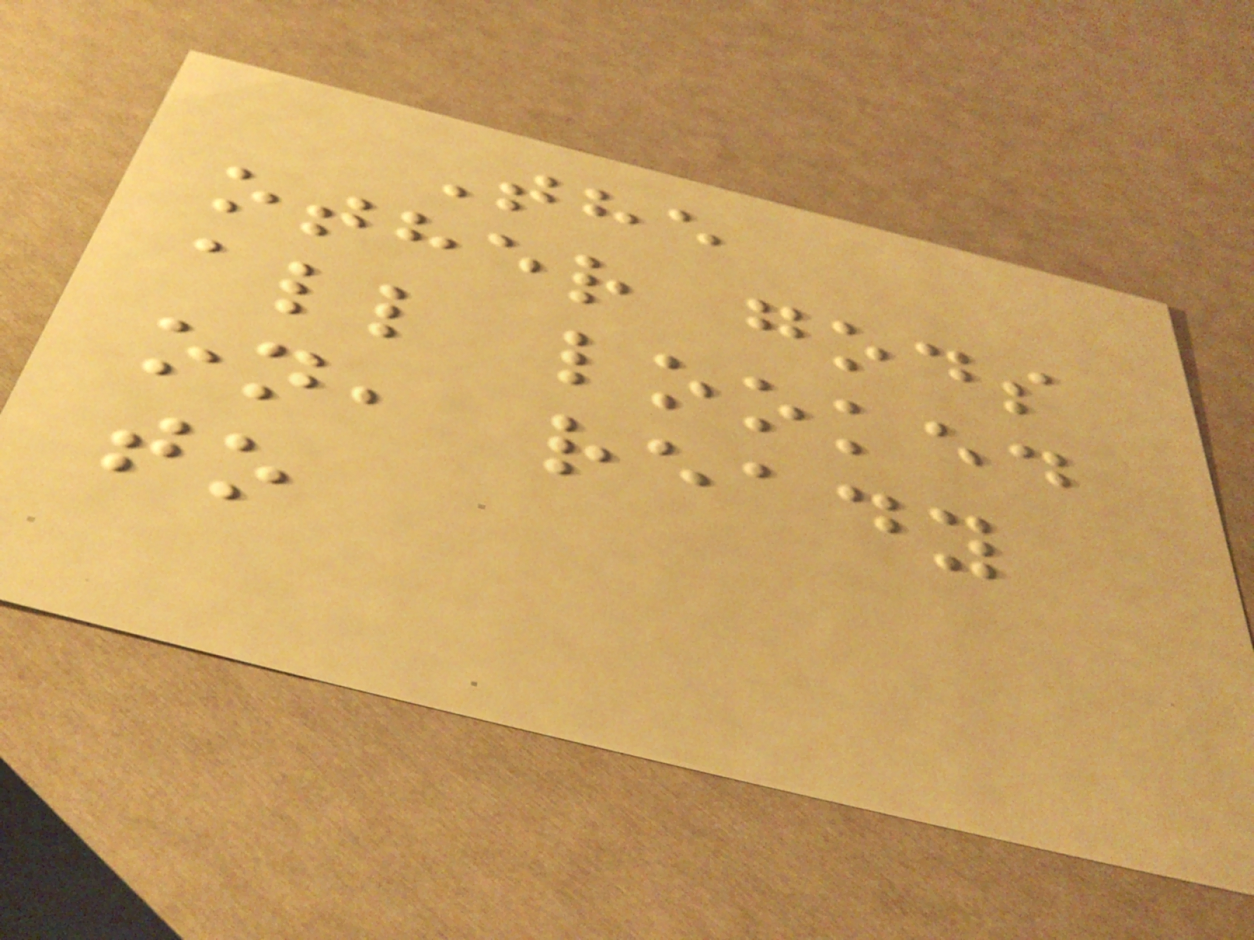The
other gods
all looked
on, ready
to
